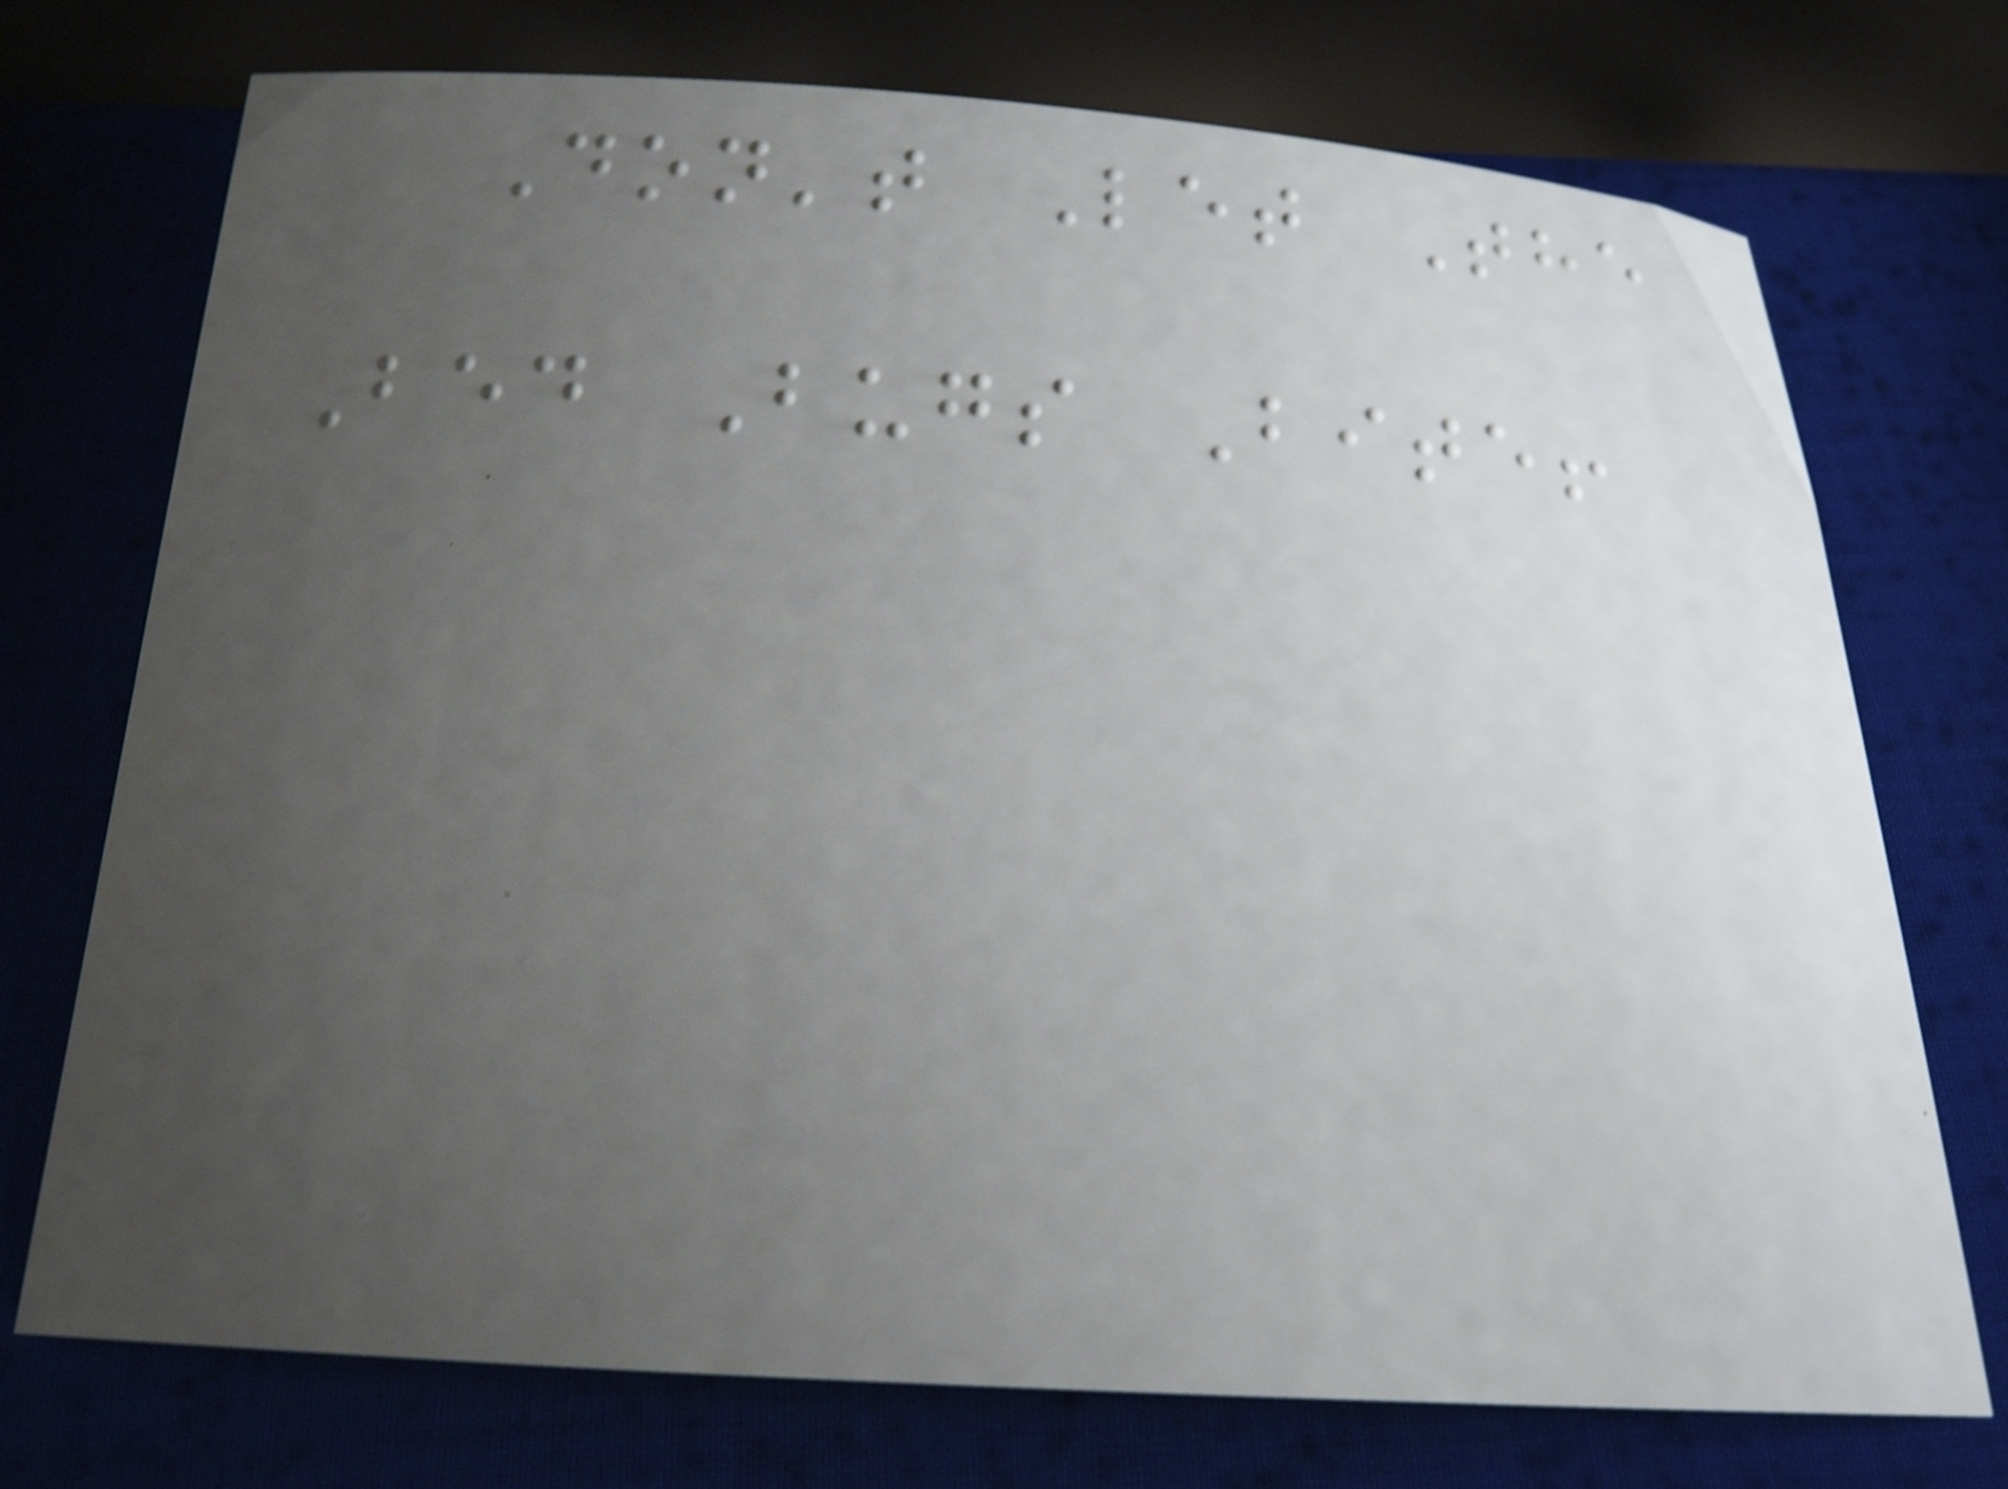Don't Let The
Bed Bugs Bite!
